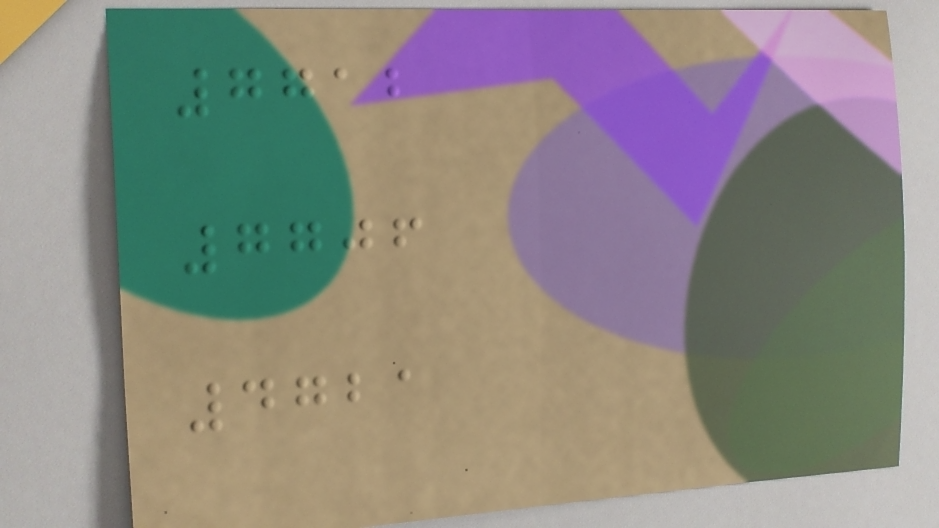7712
7706
4721
